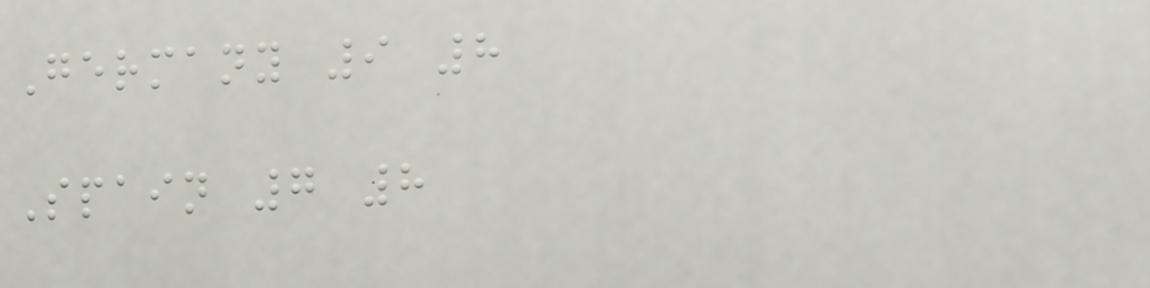Germany 9 8
Spain 7 8
